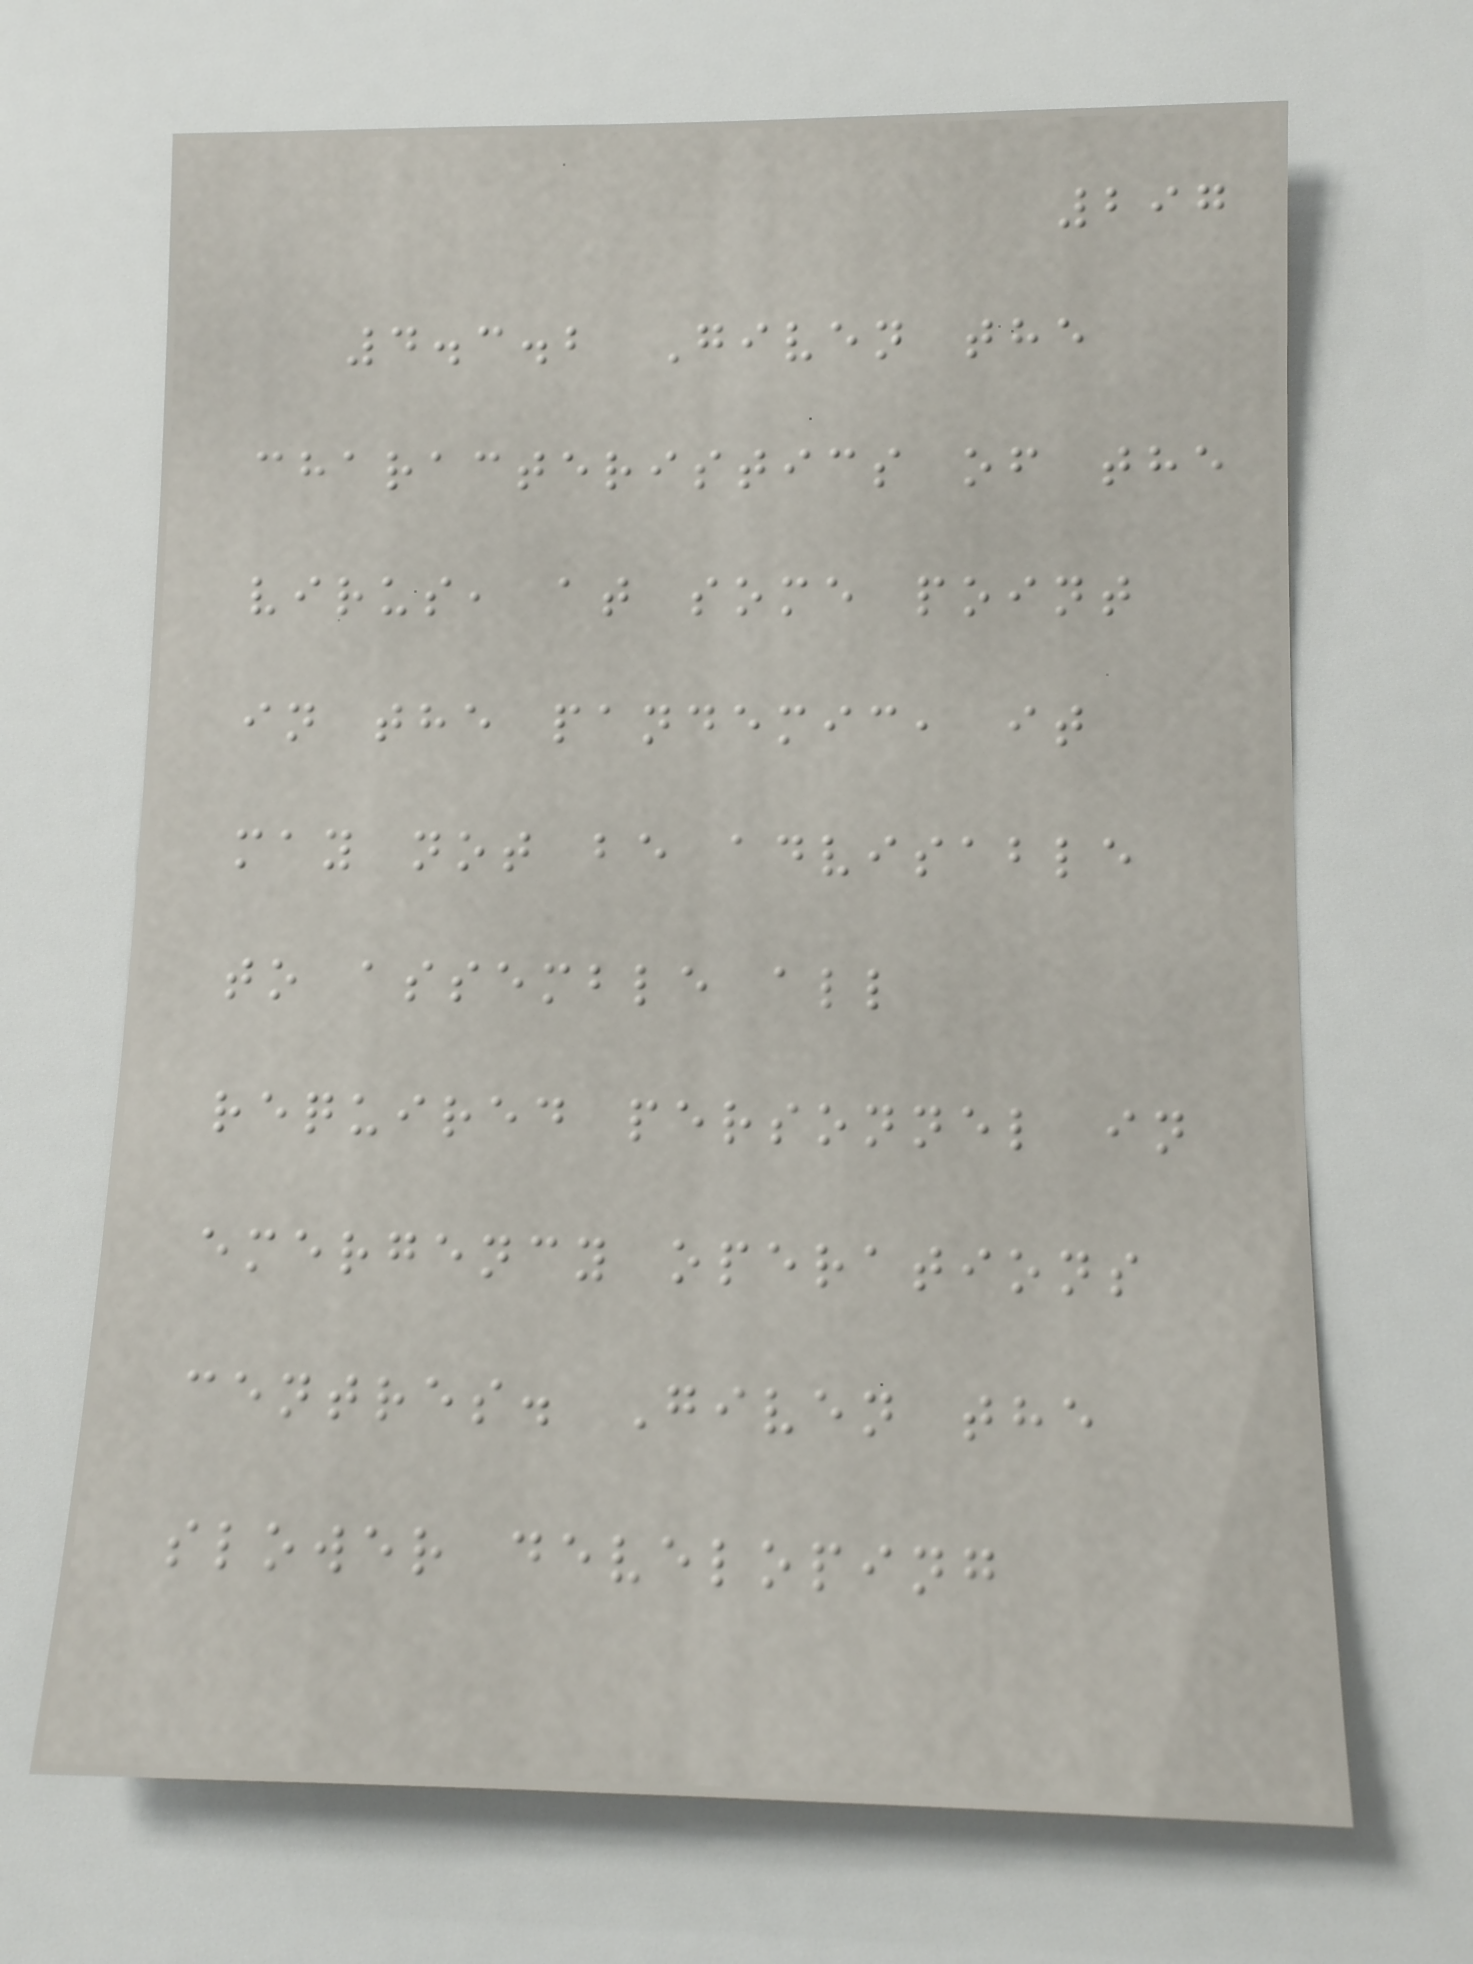297
4.3.2 Given the
characteristics of the
virus, at some point
in the pandemic, it
may not be advisable
to assemble all
required personnel in
emergency operations
centres. Given the
slower developing
